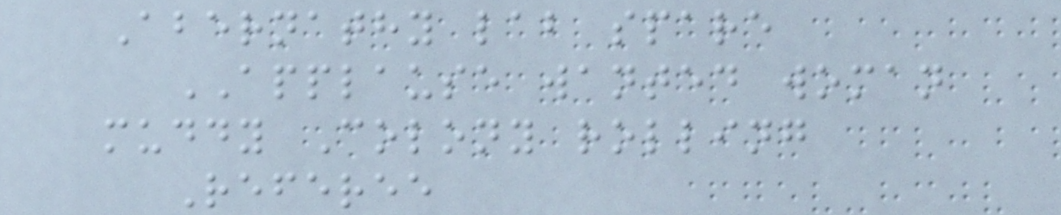Abernathy lab spare
APPLAUSE wanted woman
muddy Colony rolling
Referee
